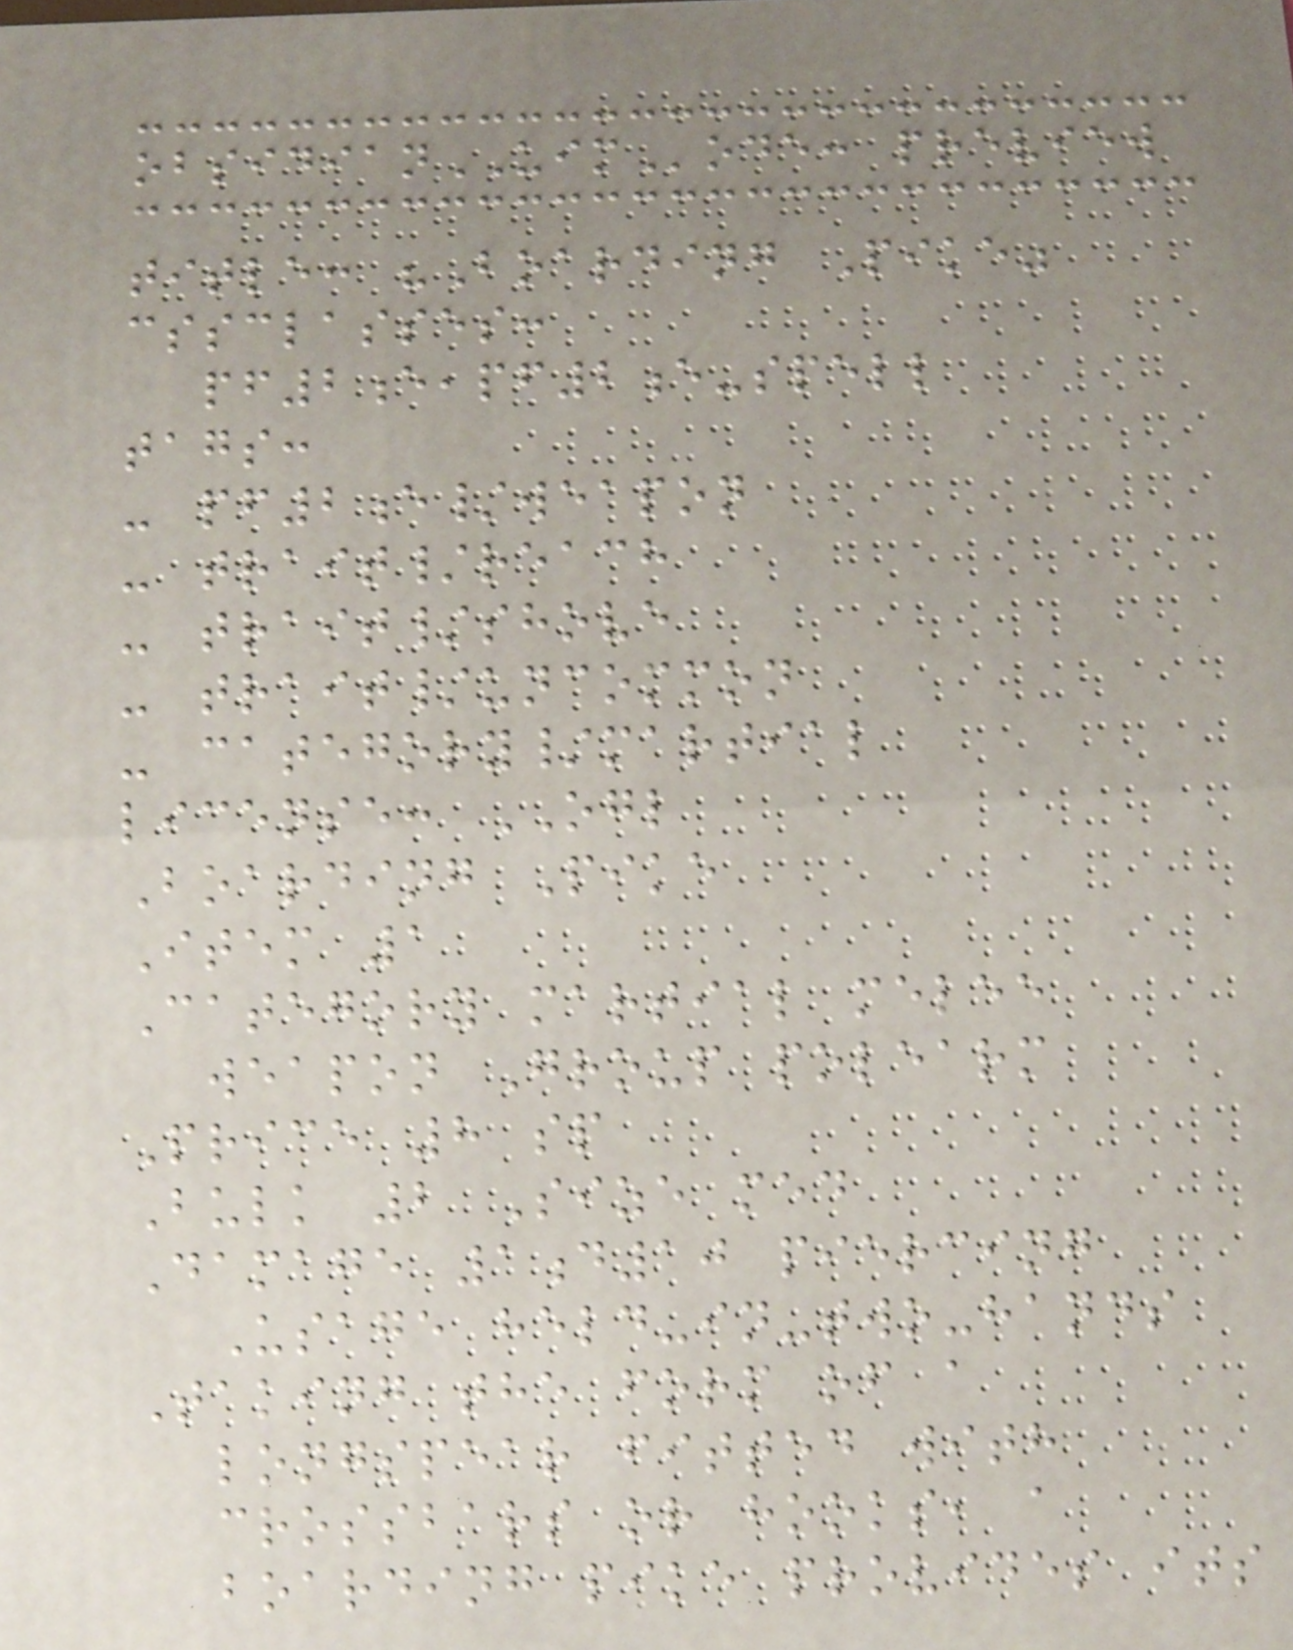obsidianUIMode: preview
title: "Boarding Pike"
cssclasses:
pf2e,pf2e-spell
tags:
- pf2e/weapon
- trait/reach
- trait/shove
- trait/uncommon
- category/martial
license: OGL
Boarding Pike
Item 1
Category martial melee
weapon Group polearm
Price 8 sp
Bulk 2 Size med
Damage 1d10 piercing
Usage held-in-two-hands
Taking the form of a
longspear fitted with
crossbars or hooks, a
boarding pike provides its
